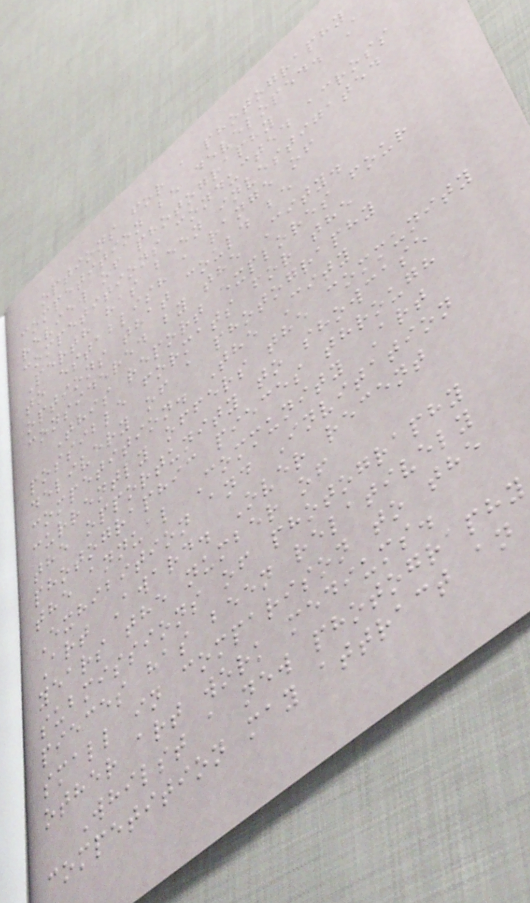options for a photography
competition be developed. A
review of photography
competitions conducted across
Perth has been investigated
to establish a range of
options that could be
considered by the City.
This report explores four
possible formats for the
delivery of a photography
competition. The City
currently offers the community
the opportunity to showcase
photographic pieces through
the annual Community Art
Exhibition and Invitation
Art Award. Over recent
years the number of
submissions of photography
pieces has been relatively
small in comparison to the
other art work mediums.
Whilst a new photography
competition may attract an
